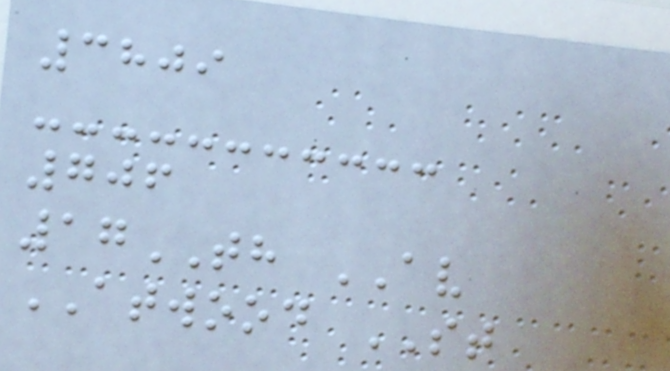3809
706
17TH AV
ATWOOD ST
